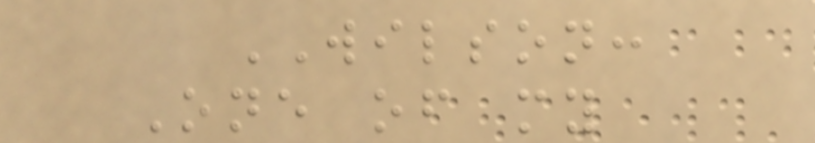WILSON:
One of my
